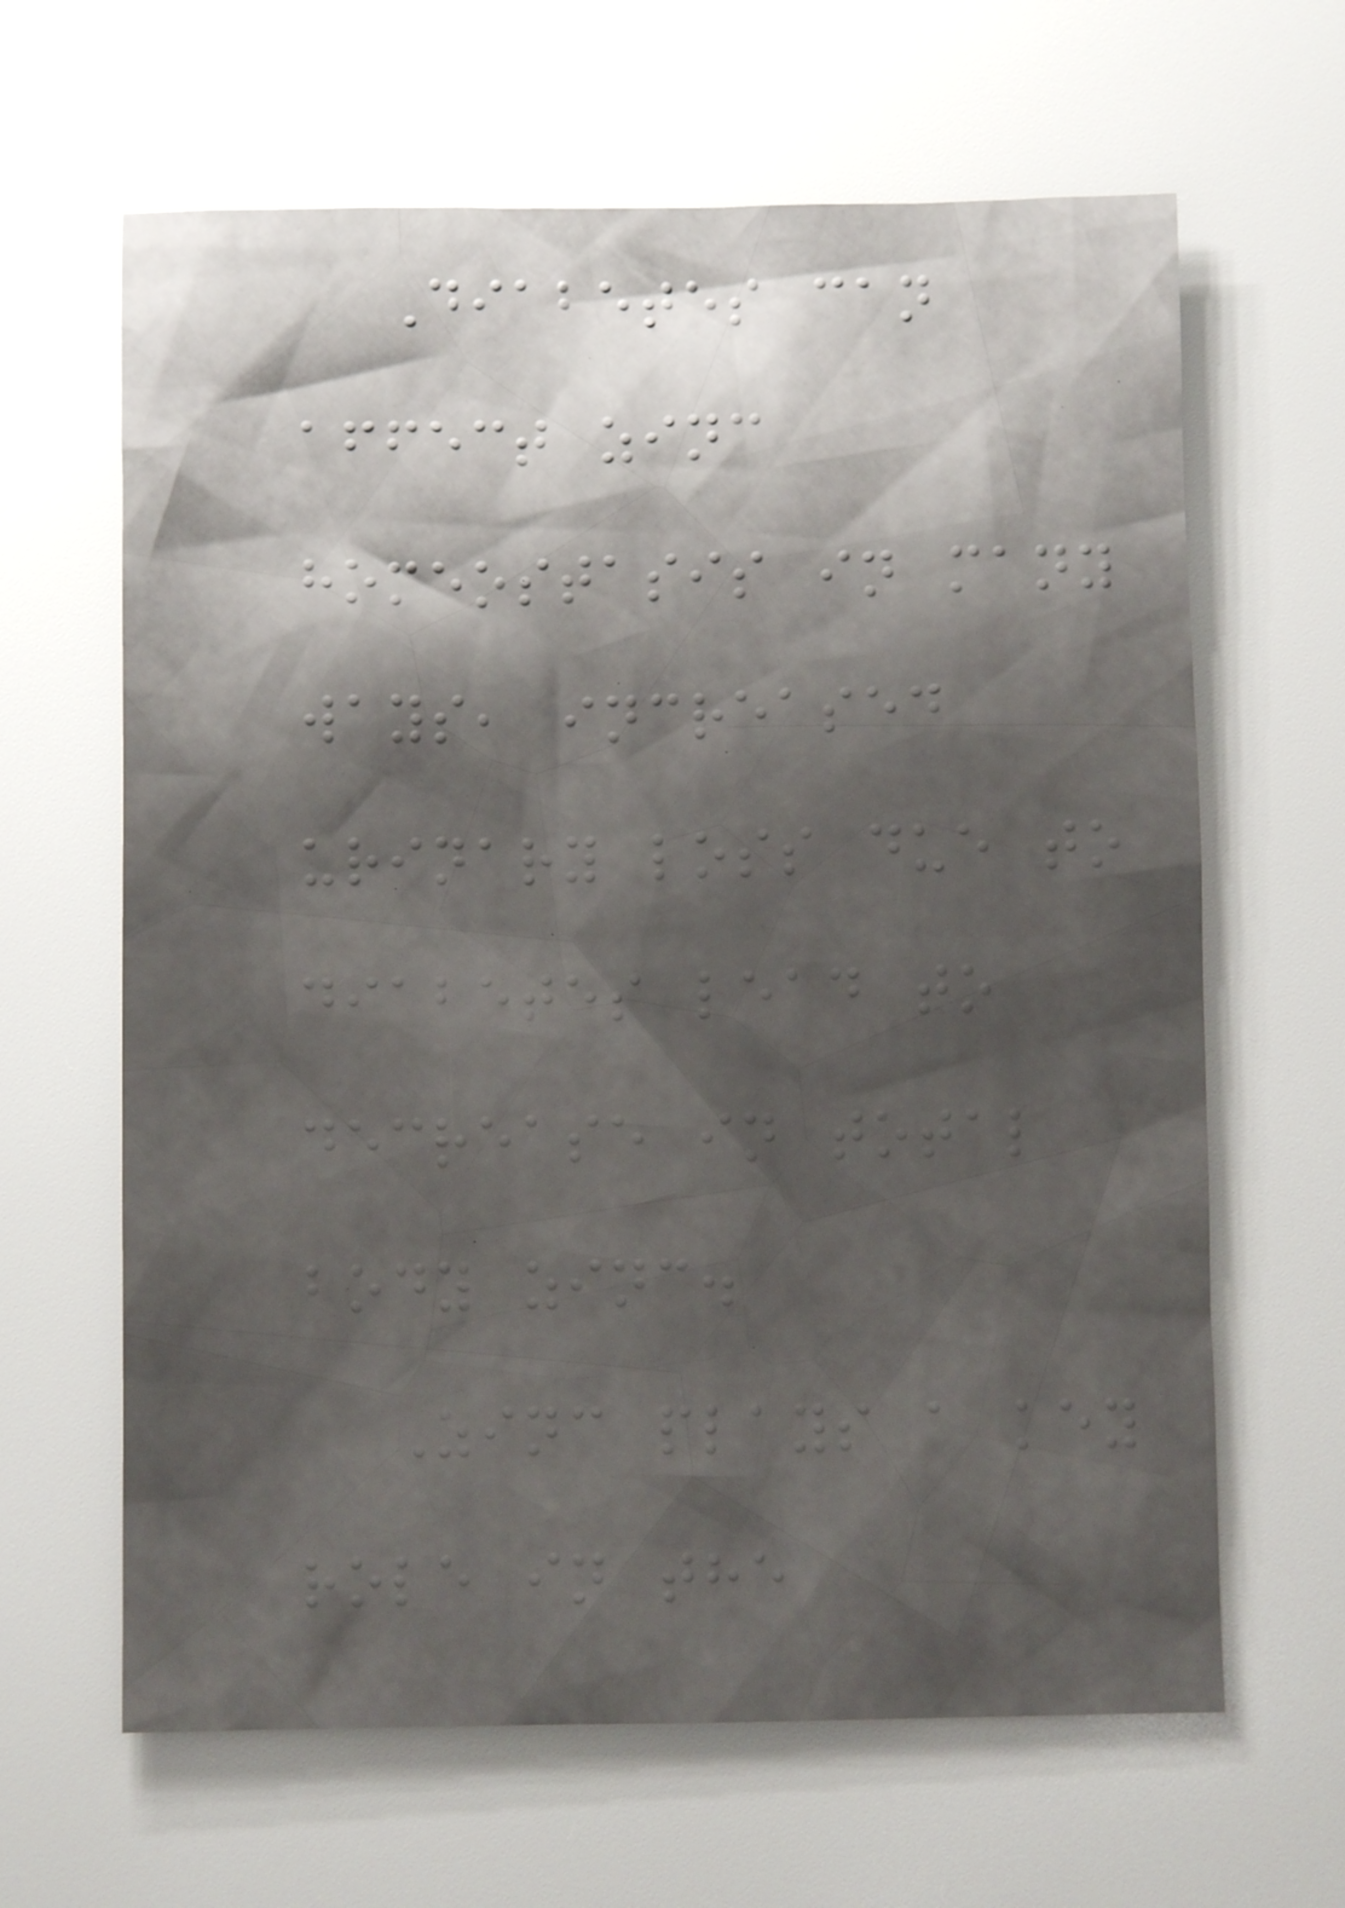Diabetes can
affect zinc
homeostasis in many
ways, increased
urinary loss due to
diabetes lead to
decrease in total
body zinc.
Zinc plays a key
role in the
